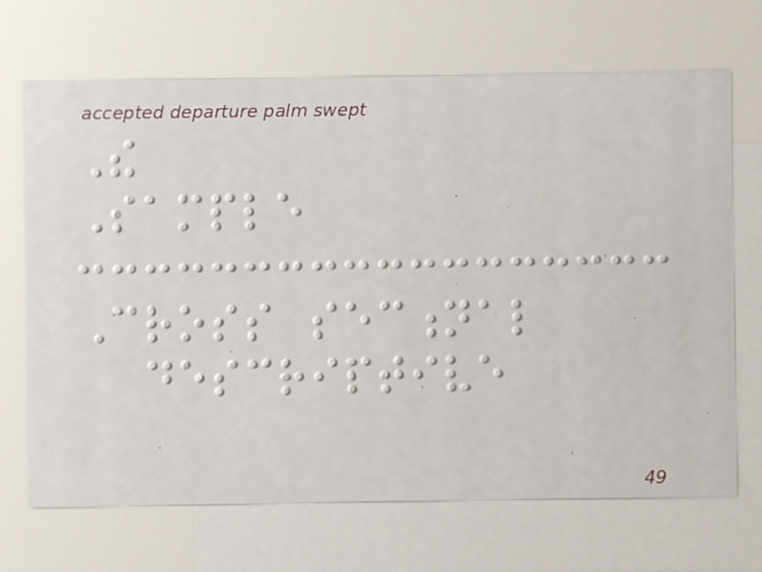The
Sample
Cross sectional
descriptive
